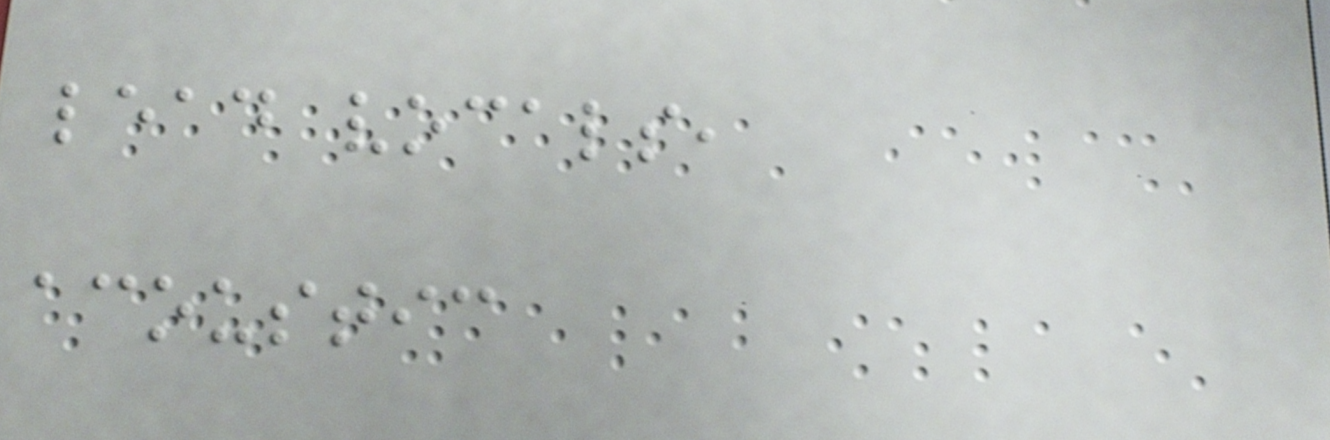lead vocals,
acoustic
